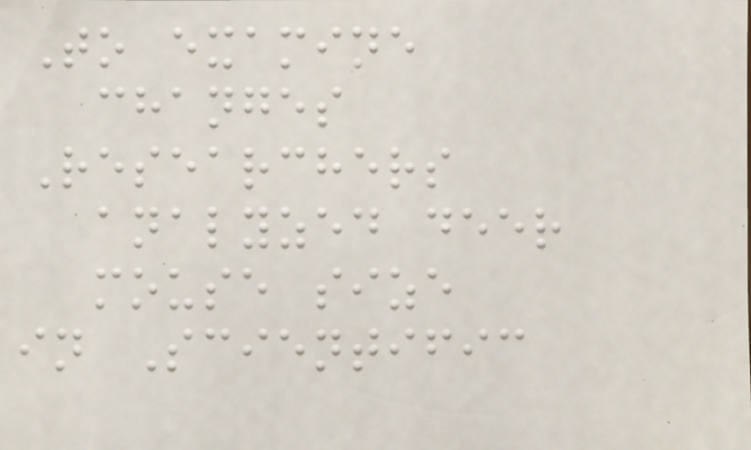To examine
changes
Researchers
analyzed deer
mouse size
in Scientific
